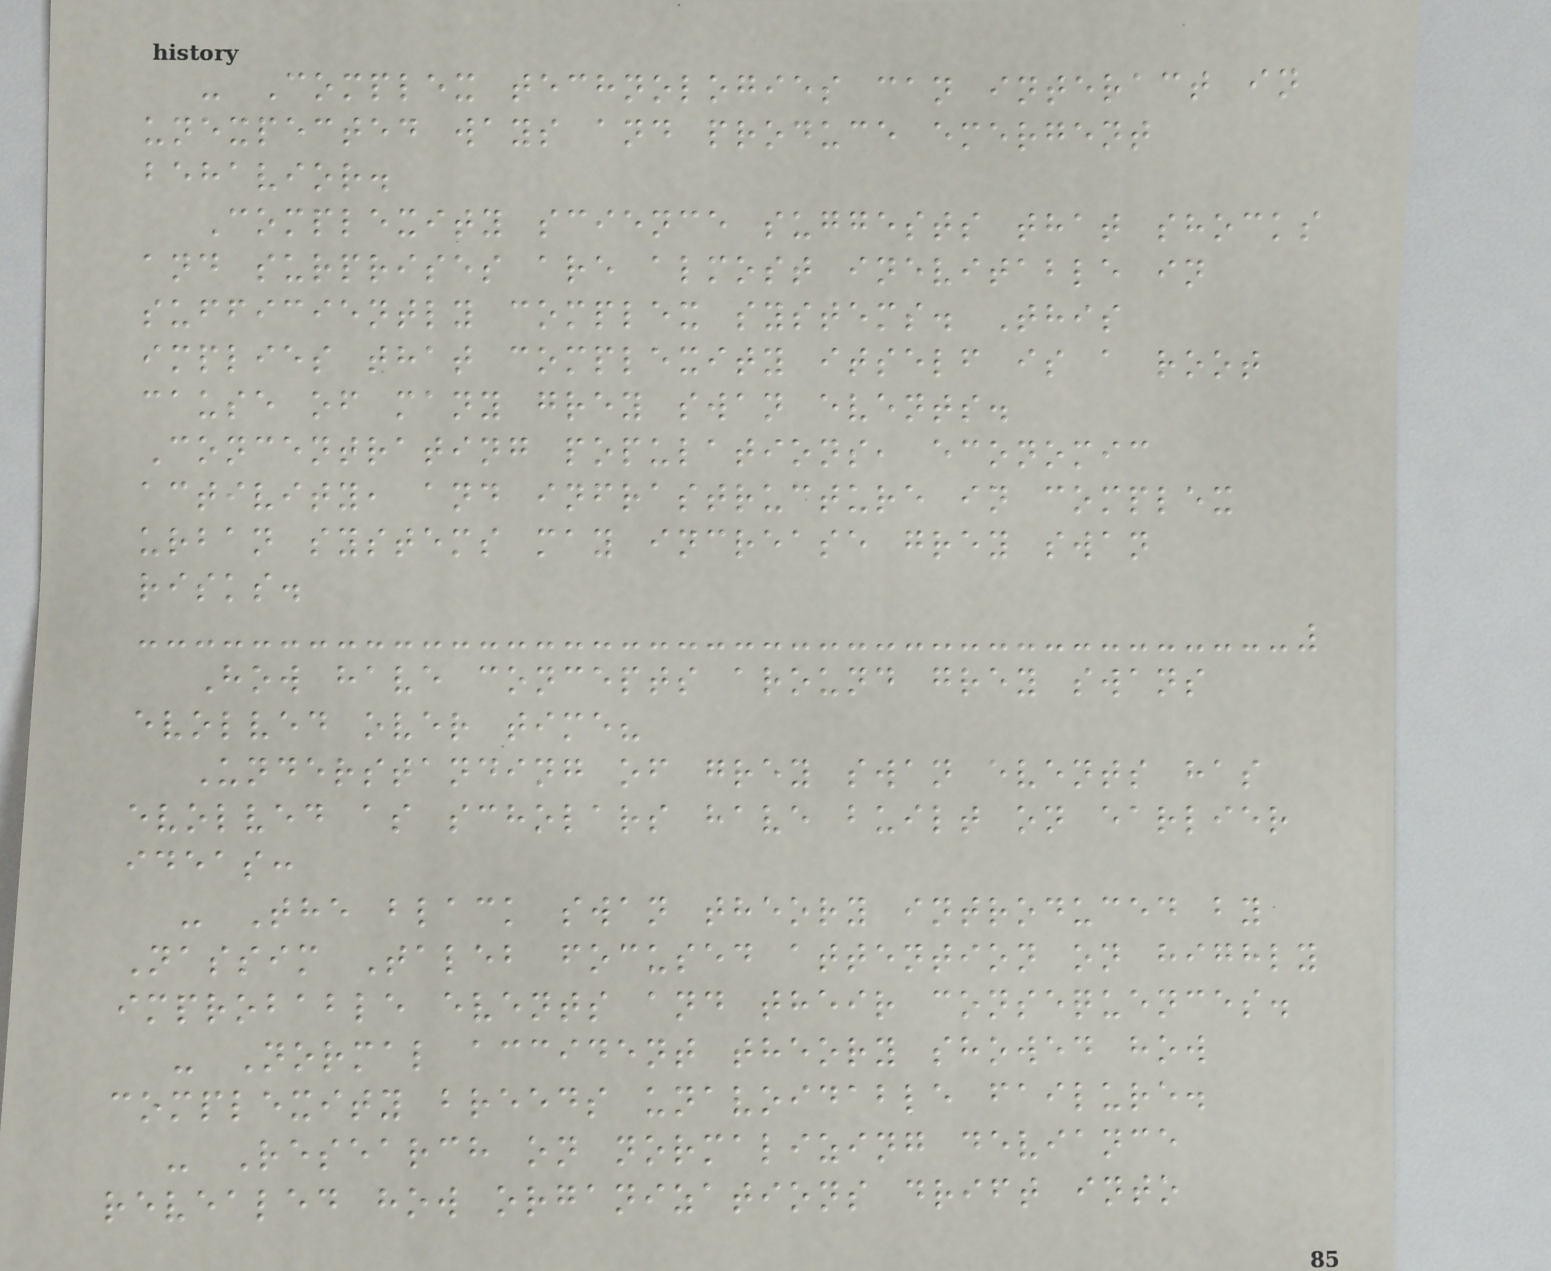- Complex technologies can interact in
unexpected ways and produce emergent
behavior.
Complexity science suggests that shocks
and surprises are almost inevitable in
sufficiently complex systems. This
implies that complexity itself is a root
cause of many grey swan events.
Concentrating populations, economic
activity, and infrastructure in complex
urban systems may increase grey swan
risks.
How have concepts around grey swans
evolved over time?
Understanding of grey swan events has
evolved as scholars have built on earlier
ideas:
- The black swan theory introduced by
Nassim Taleb focused attention on highly
improbable events and their consequences.
- Normal accident theory showed how
complexity breeds unavoidable failure.
- Research on normalizing deviance
revealed how organizations drift into
